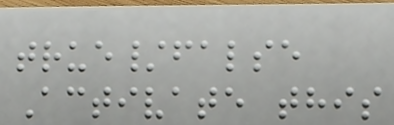true/false
Activate this
